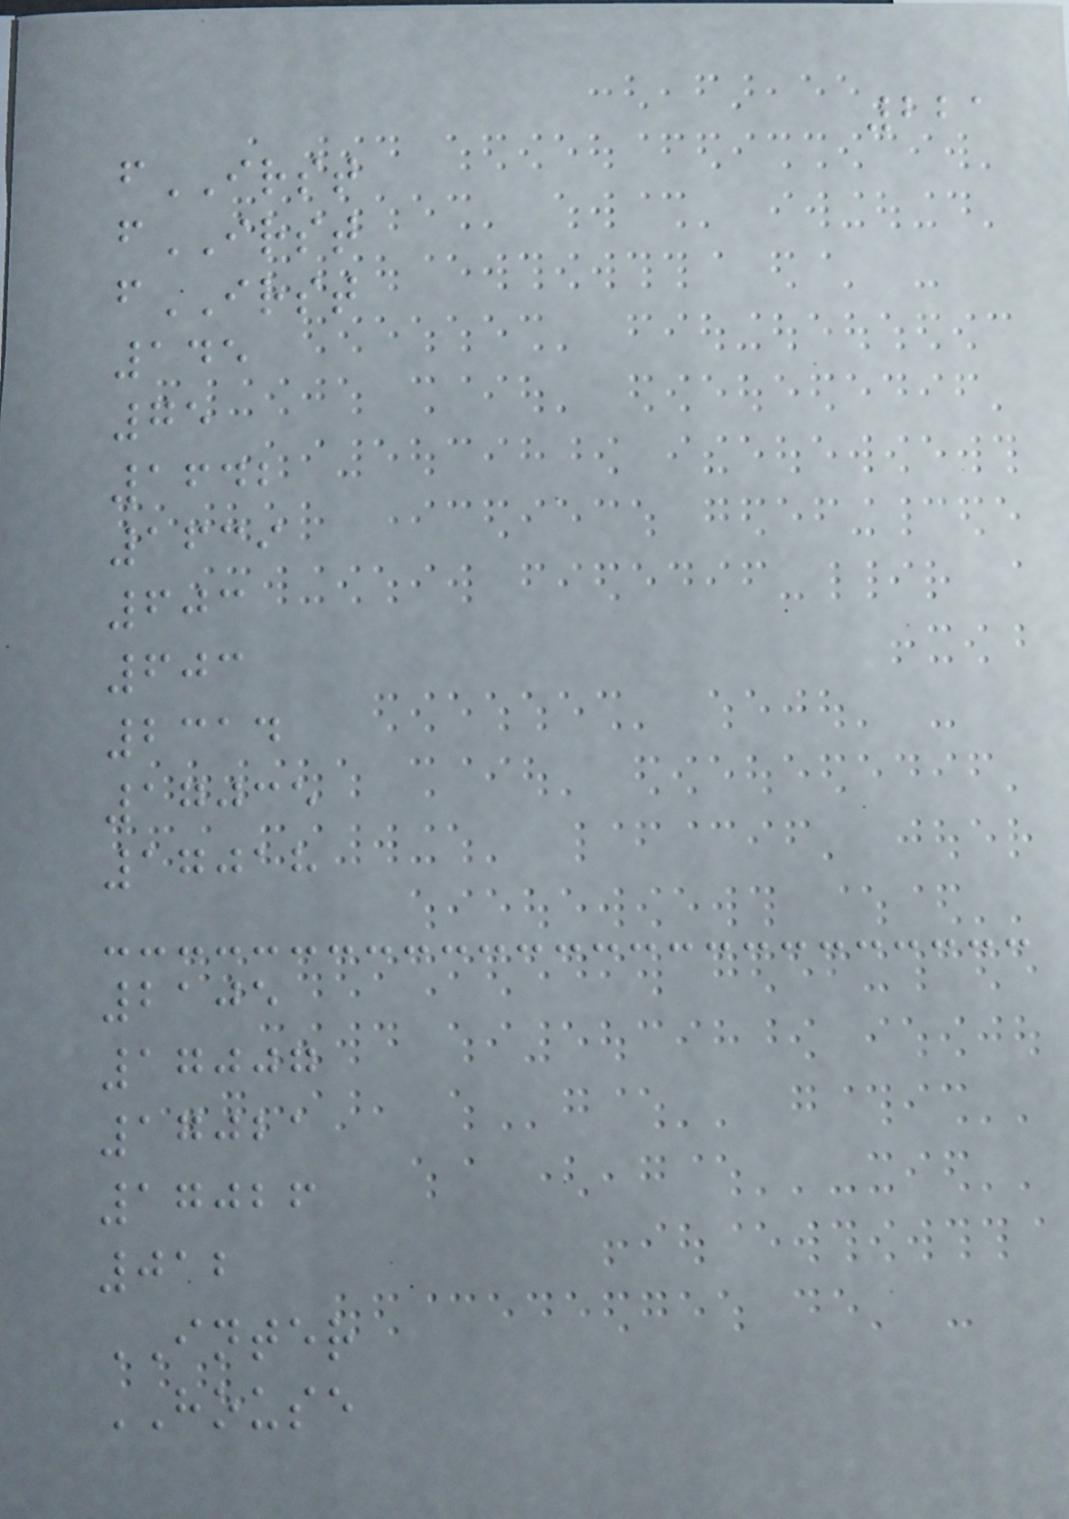221
fIRST
fIRST
fIRST
145
75
1642
1639
603
603
2314
17035
17018
2105
17007
17021
17026
012
INTER
HOUSE
